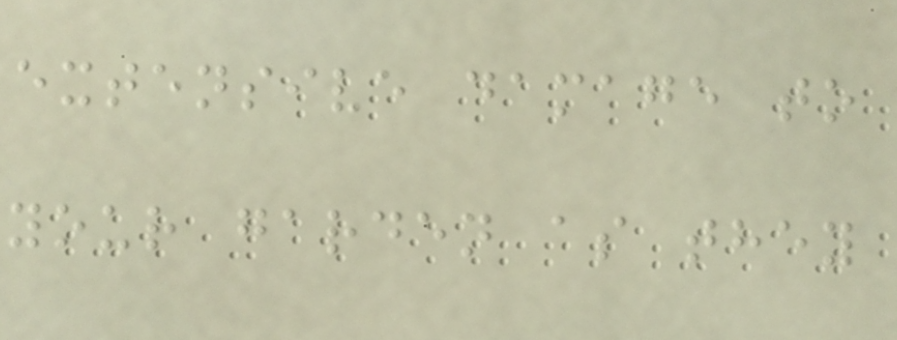extensive damage to
your garden as they
